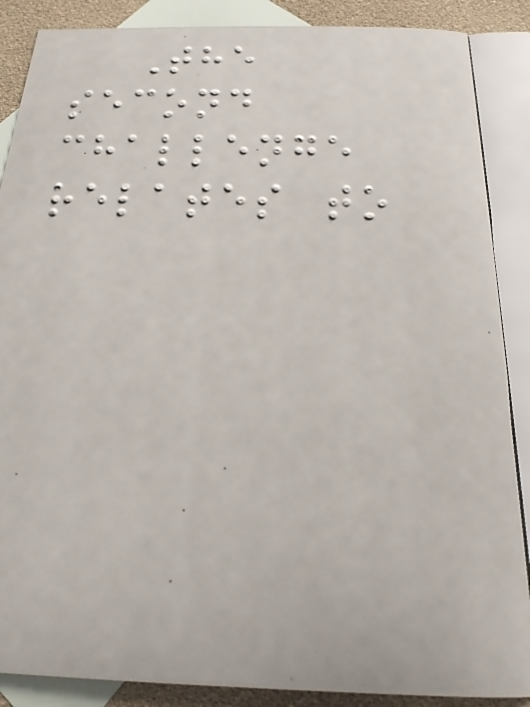The
second
challenge
relates to
